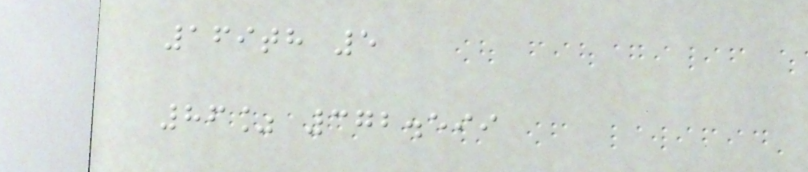169th 5
86% 372.599
